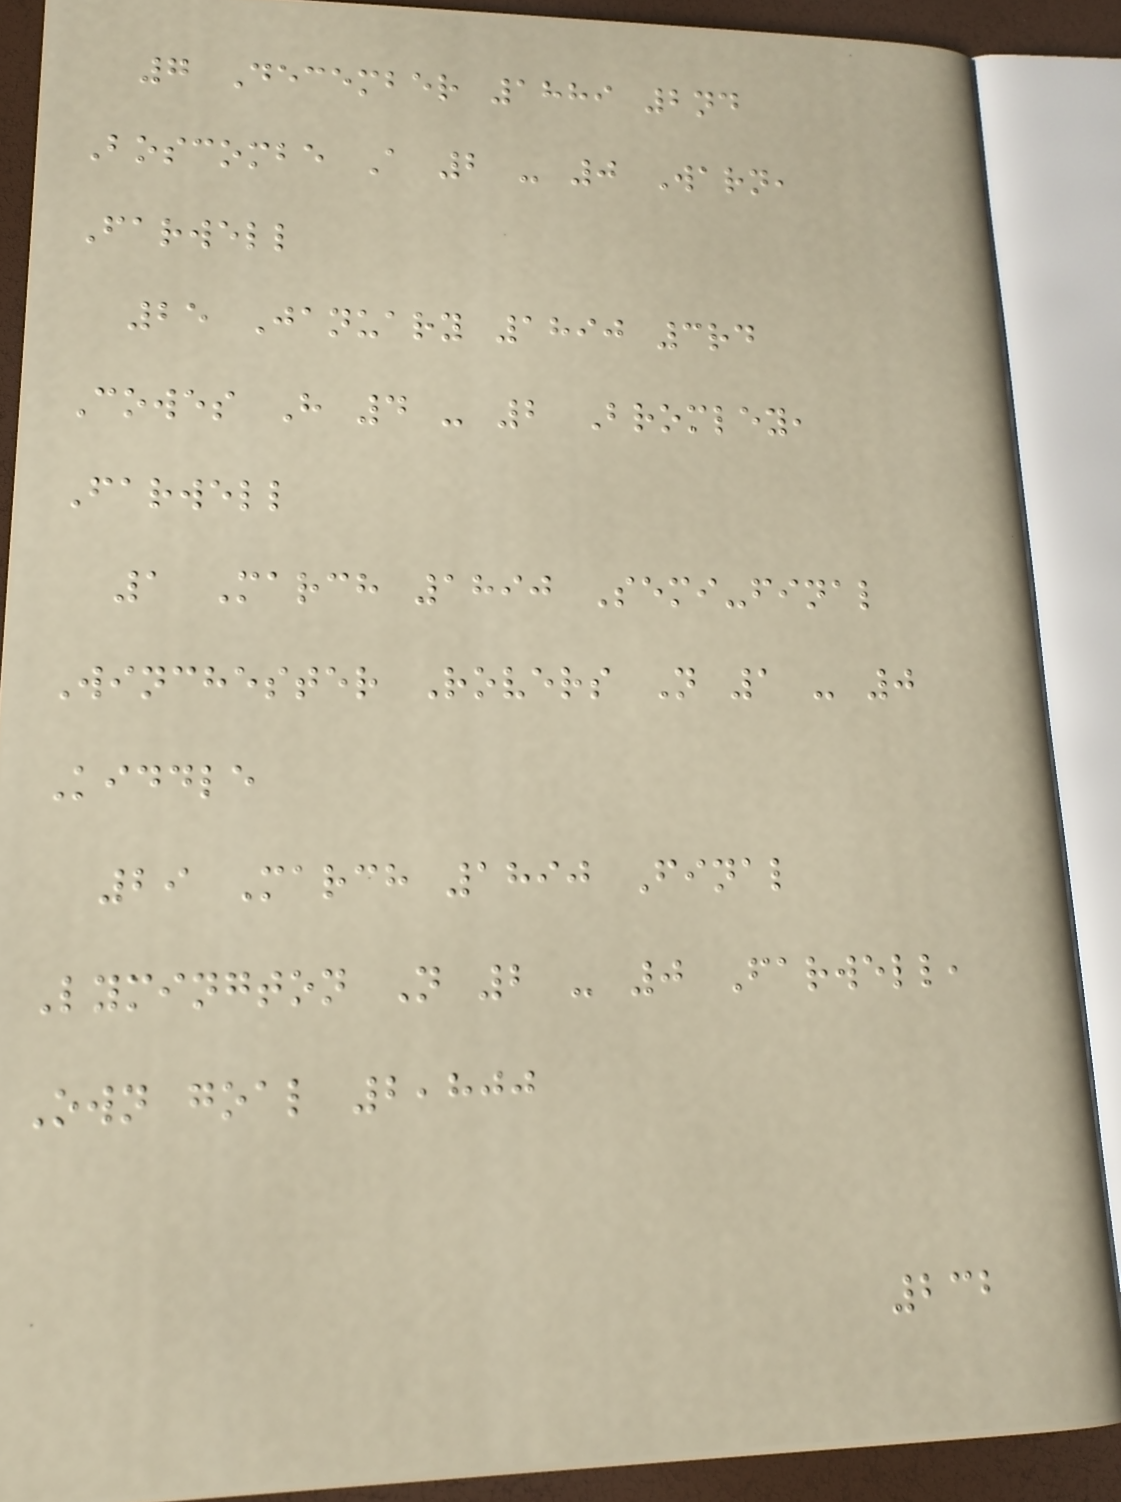7 December 1889 2nd
Boscombe A 2 - 0 Warn,
Farwell
25 January 1890 3rd
Cowes H 4 - 2 Bromley,
Farwell
1 March 1890 Semi-final
Winchester Rovers N 1 - 0
Kiddle
29 March 1890 Final
Lymington N 2 - 0 Farwell,
Own goal 2,800
232
